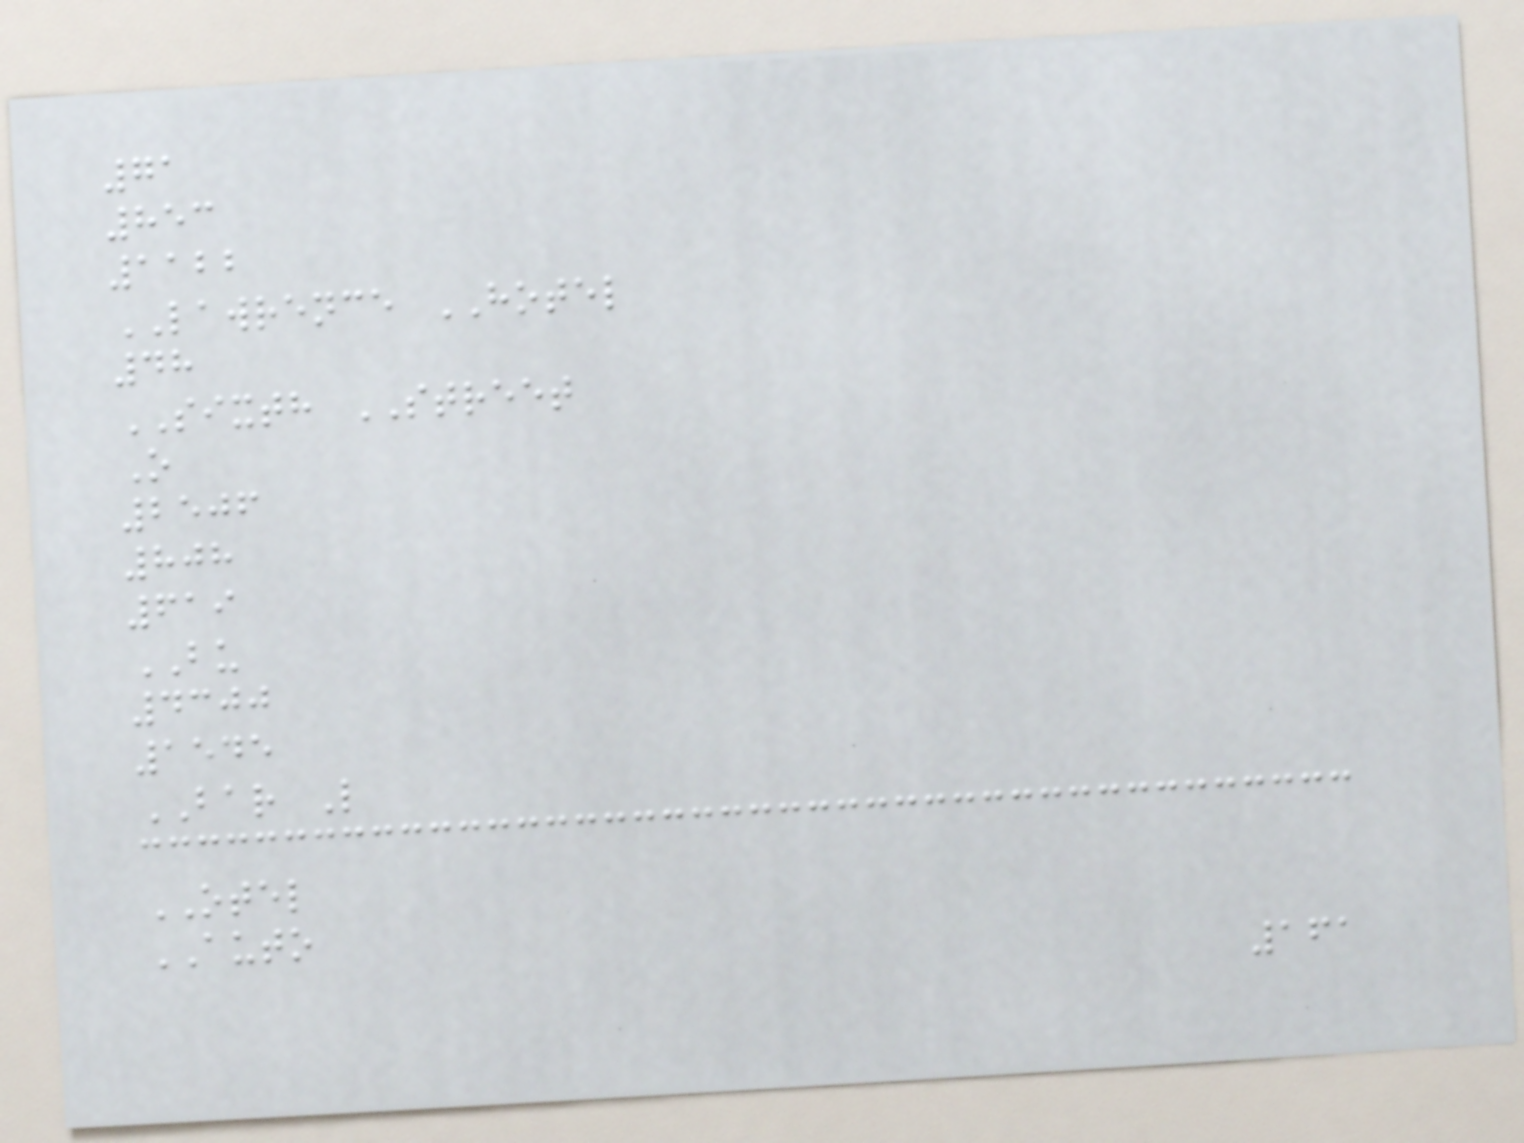71
853
1122
LAWRENCE HOTEL
48
SIXTH STREET
O
2506
808
619
BU
4300
1545
BAR L
OTEL
AUTO
161
